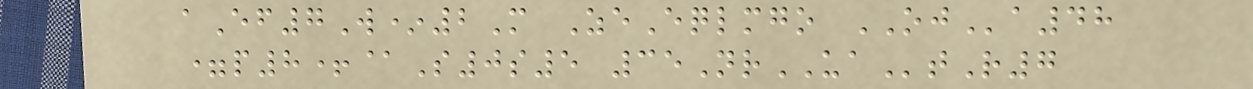aEf7W*2M ZeEqlmgo OJa48
=p8+@S0s5 35NrUAtR7
